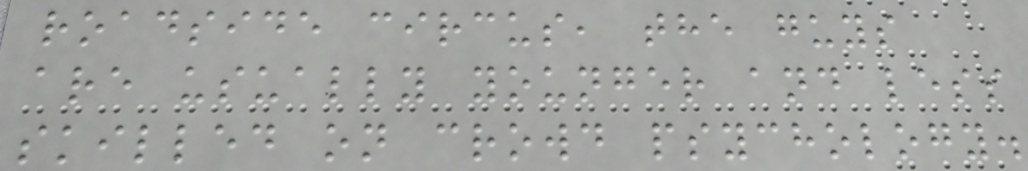roadside circus, the guys
are usually younger and less
skilled on crowd psychology.
